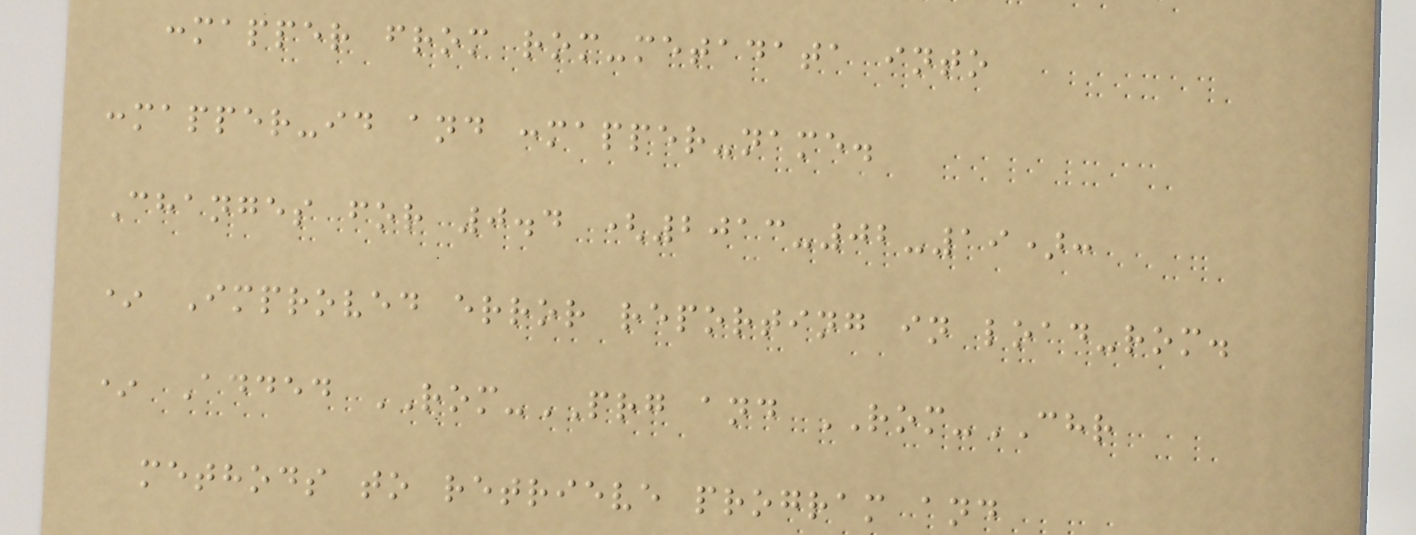:mapper from rom-metadata into
:mapper-id and :mapper-name.
Changes for 0.4 (2013-02-19):
* Improved error reporting in load-rom.
* Added ROM-PRG and ROM-CHR
methods to retrieve program and
